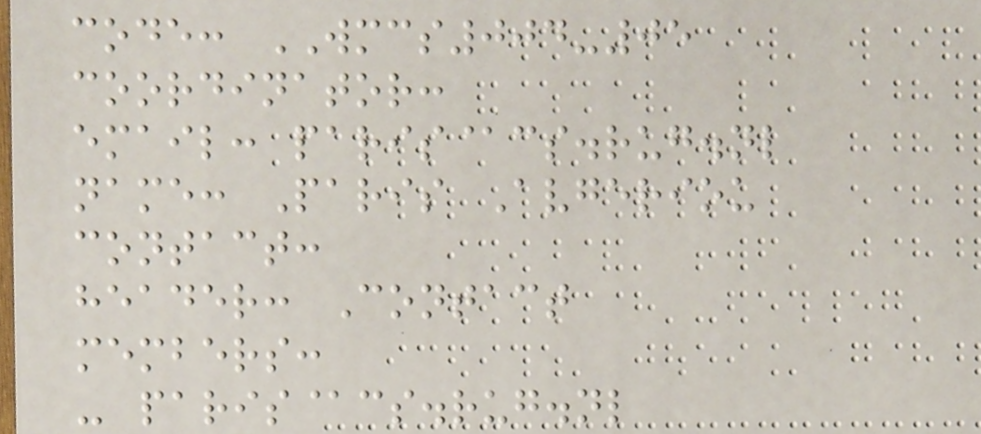code: WMCS004-05
coordinator:
email: paris@cs.rug.nl
name: Paris Avgeriou
contact:
header: Contact
members:
- paris@cs.rug.nl
